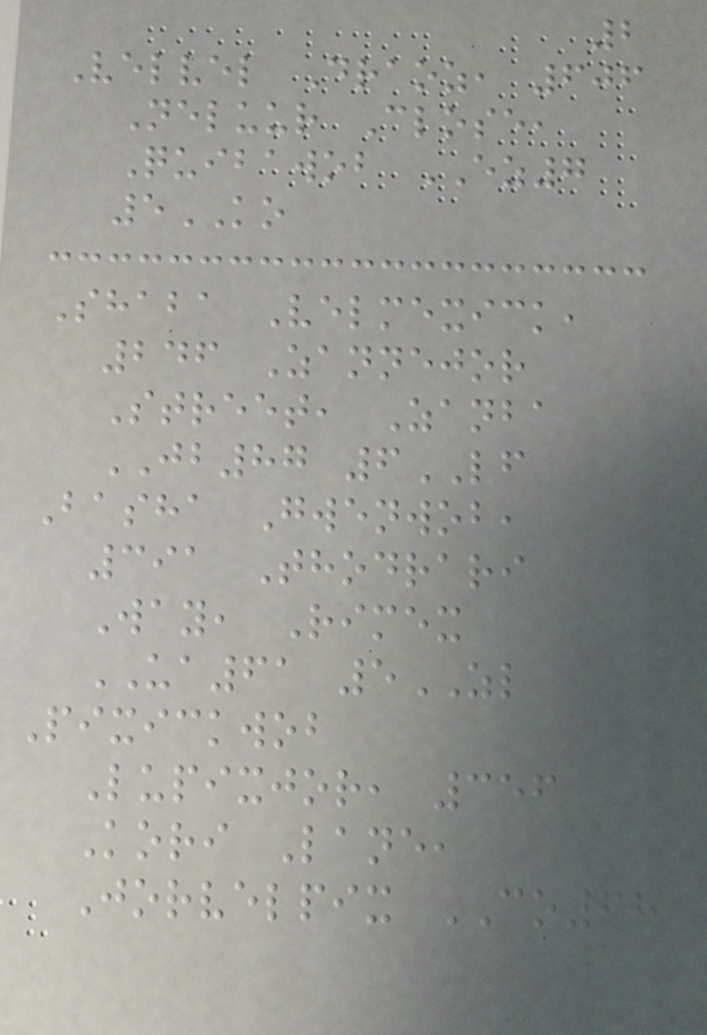2
Velvel Draoz, 606
Neluur Close,
Quibawob EZ7
5KO
Shaba Velmexick,
246 Zannejor
Street, Zanba
JB87 6LF
Basha Gwenwob,
391 Thodrari
Way, Rimex
UA61 5ZL
Pixickwob
Lupixjor, 356
Kori Lane,
Jorvelpix CO68
